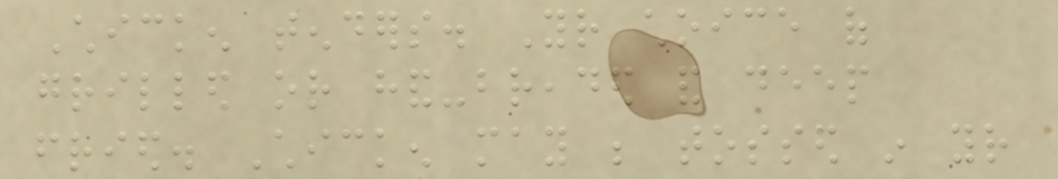Chicken tenders. Your choice of
grilled or hand-breaded and deep
fried. Chicken may be tossed in your
